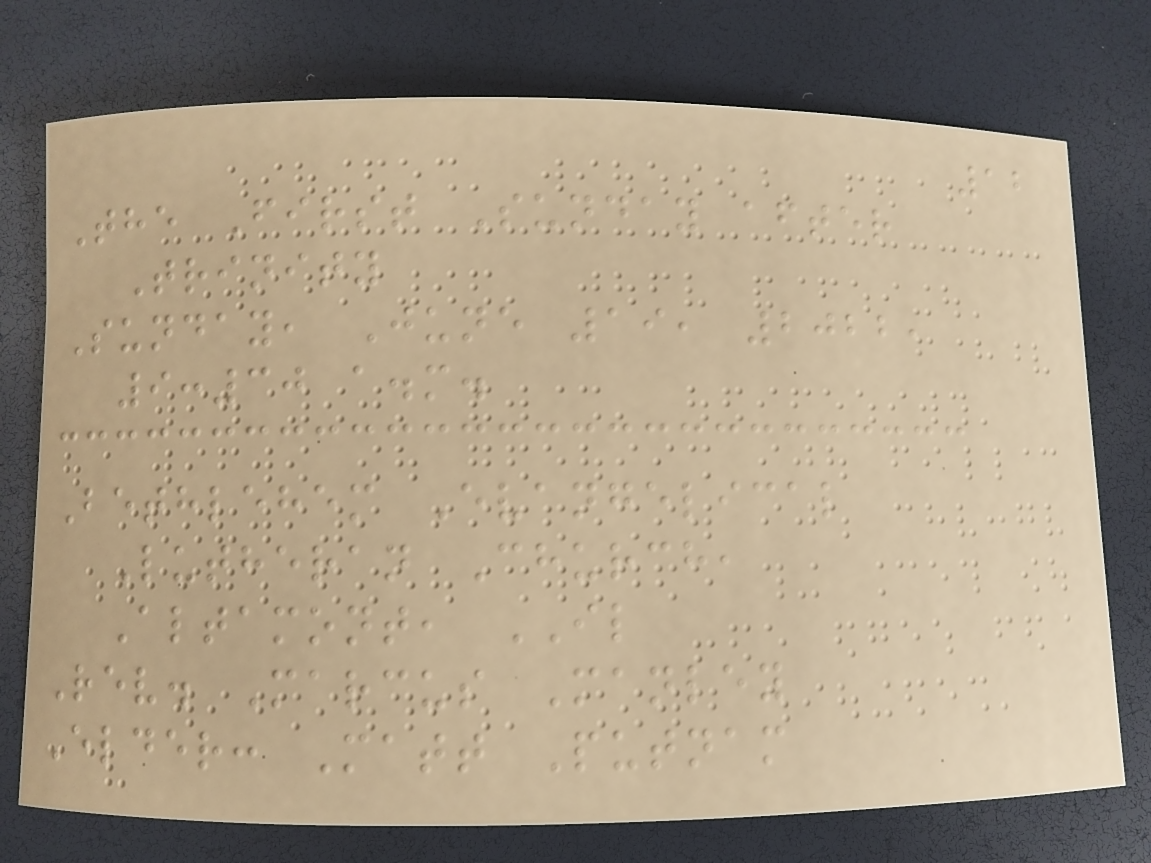12
The First Sunday after
Trinity
Sunday, June 19, 2022,
9:30 a.m.
Bethlehem Evangelical
Lutheran Church,
Altamont, IL
Rev. Marcus Manley
Elder: Matt Putnam
